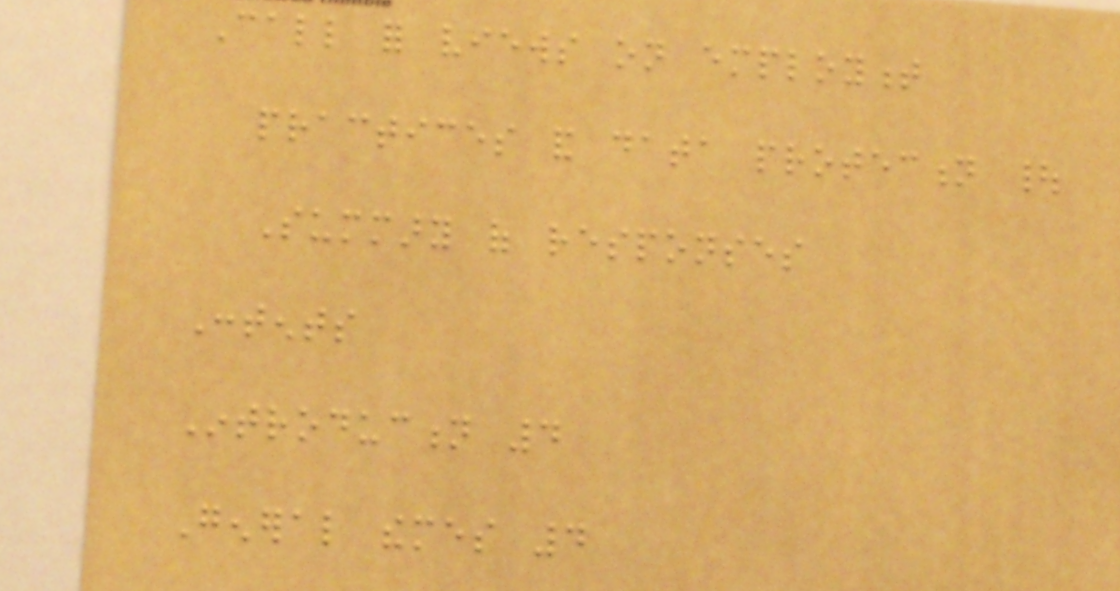Call for views on employment
practices and data protection |
Summary of responses
Contents
Introduction 4
General themes 4
